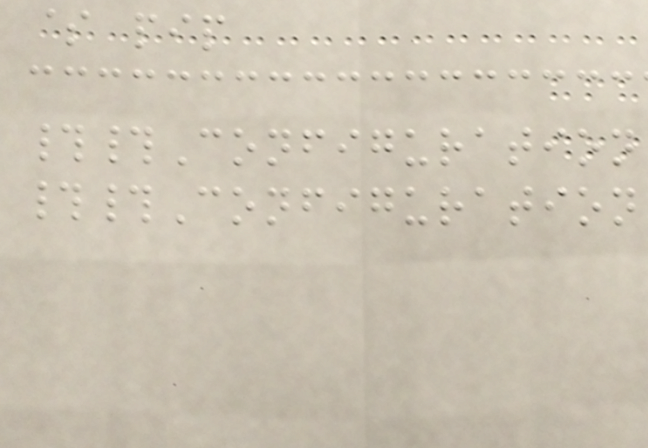$ pip
##Configuration
##Configuration
